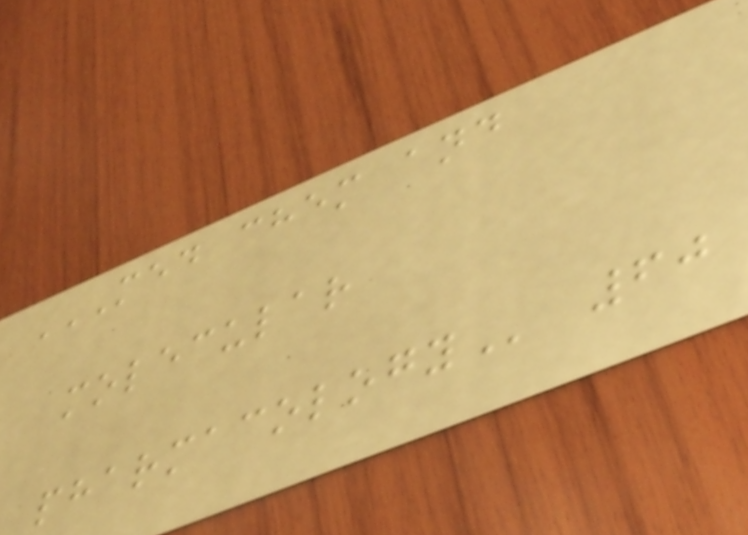MED CHEM AND
MOLECULAR
PHARMACOLOGY 60
